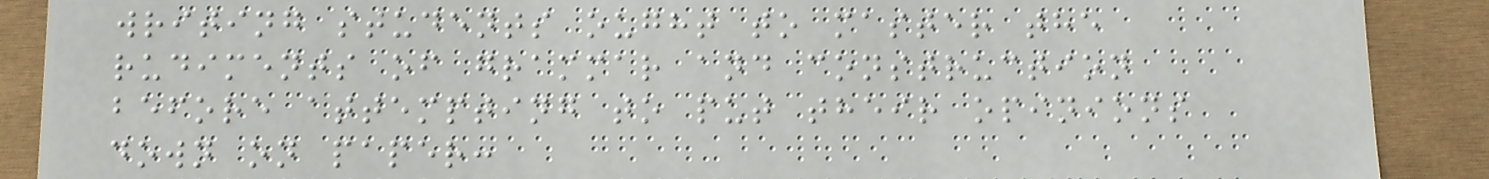writing students ought to master the
rudiments of grammar and construction
before attempting to put their opinions
down on paper:
